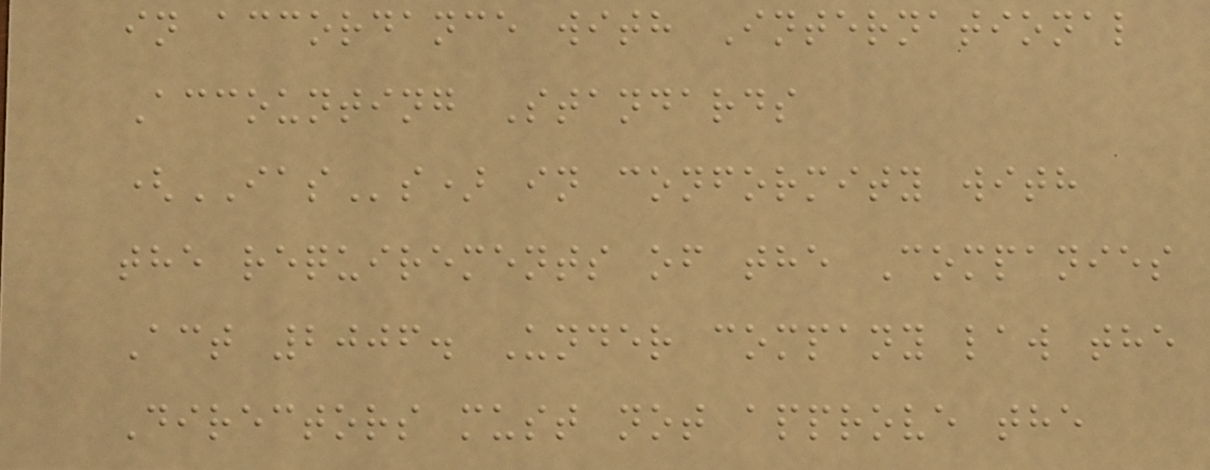in accordance with International
Accounting Standards
(IASs) in conformity with
the requirements of the Companies
Act 2006. Under company law the
Directors must not approve the
